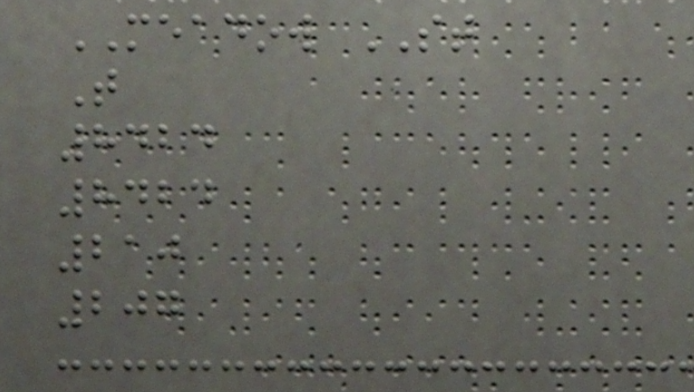MEADOW ST
T
8424
8424
210
207
